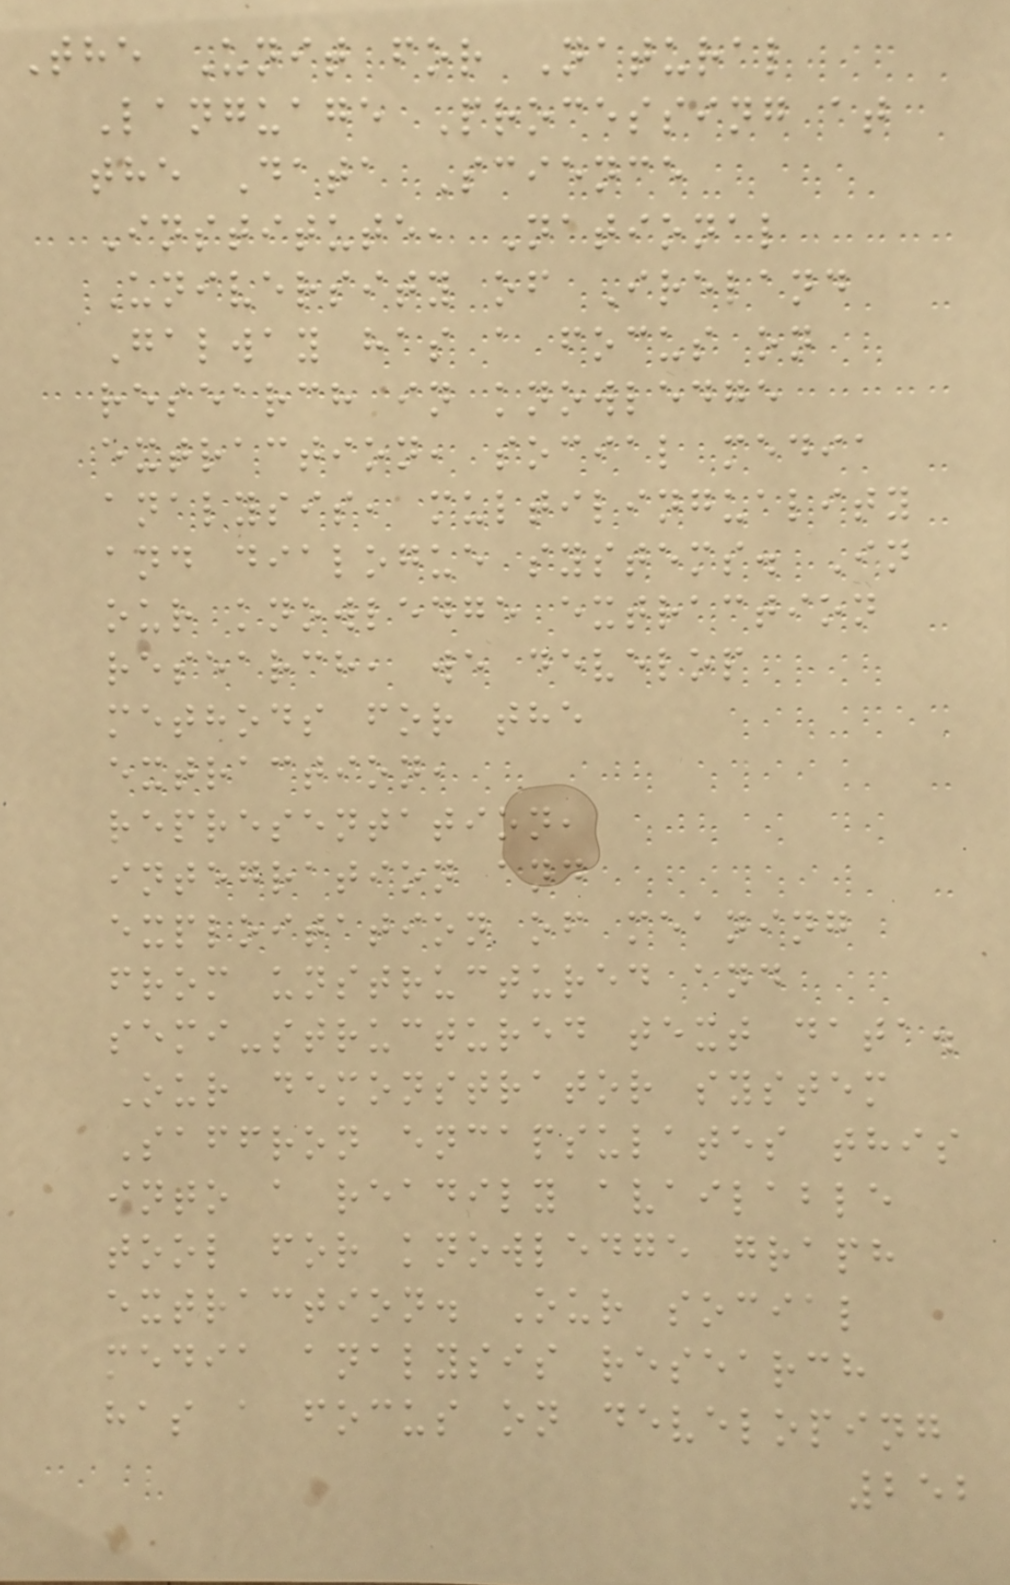The Unit for Natural
Language Processing at
the Data Science
Institute, National
University of Ireland
Galway has a focus on
research in knowledge
extraction, social media
analysis, multilinguality
and dialogue systems. In
our knowledge extraction
research, we develop
methods for the
extraction,
representation,
integration and
exploitation of meaning
from unstructured and
semi-structured text data.
Our demonstrator system
Saffron encapsulates this
into a readily available
tool for knowledge graph
extraction. Our social
media analysis research
has a focus on developing
252
